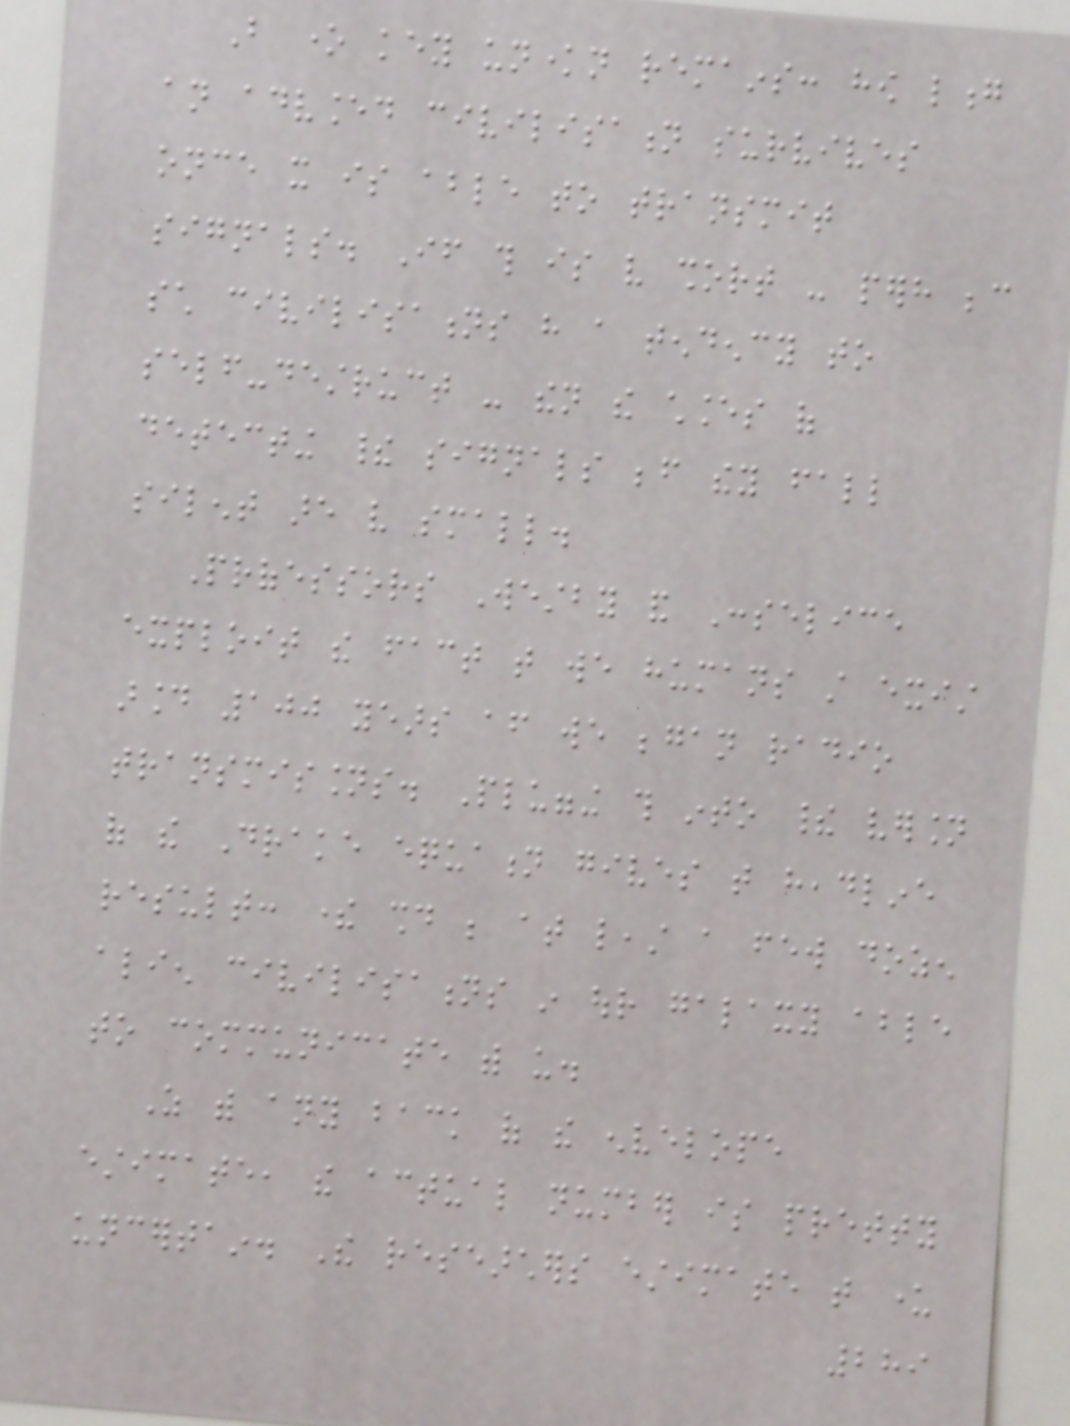But one key unknown remains: how long
an advanced civilisation survives
once it is able to transmit
signals. If this is very short - perhaps because
such civilisations have a tendency to
self-destruct - then the chances of
detecting their signals before they fall
silent are very small.
Professors Westby and Conselice
exploit the fact that we humans still exist
around 100 years after we began radio
transmissions. Plugging this into their version
of the Drake equation gives that headline
result: there should be at least a few dozen
alien civilisations in our galaxy able
to communicate with us.
As with any back of the envelope
estimate, the actual number is pretty
uncertain. The researchers estimate that under
289
